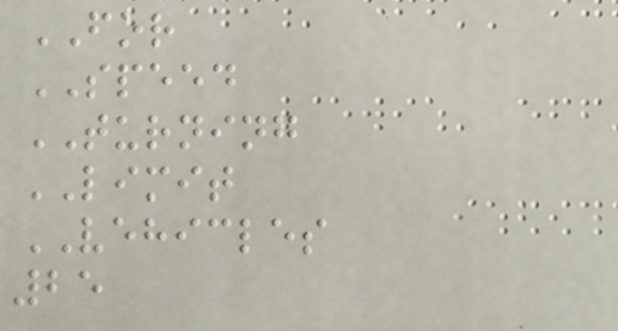FOR
SPEED
TURNING
LIMIT
VEHICLES
25
